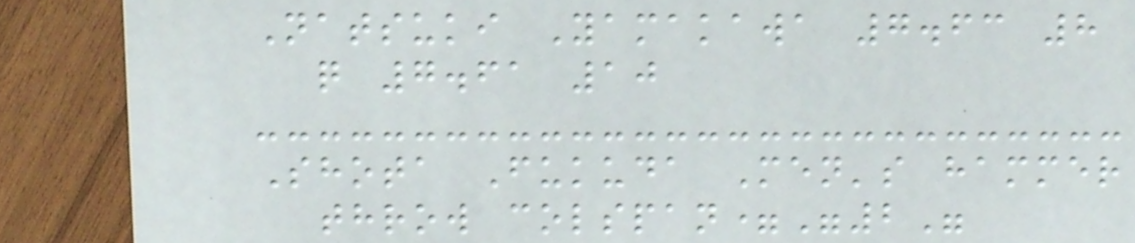Natsuki Yamakawa 7.63 8
q 7.61 10
Shota Fukuda Men's hammer
throw colspan="2"
